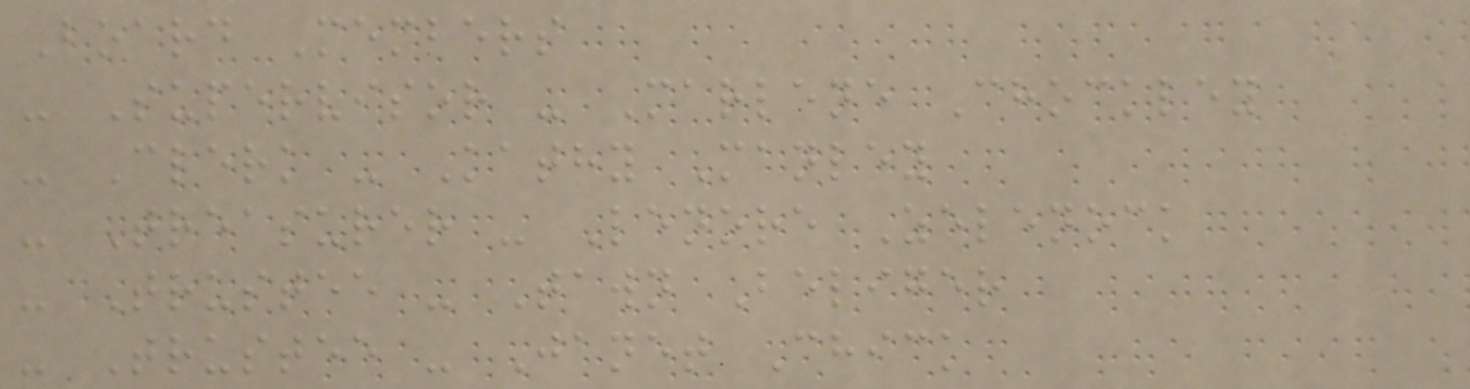Board Members
- Supervisor - Marlene Chockley
- Clerk - Kathy Manley
- Treasurer - Lenore Zelenock
- Trustee - Tawn Beliger
- Trustee - Janet Chick
